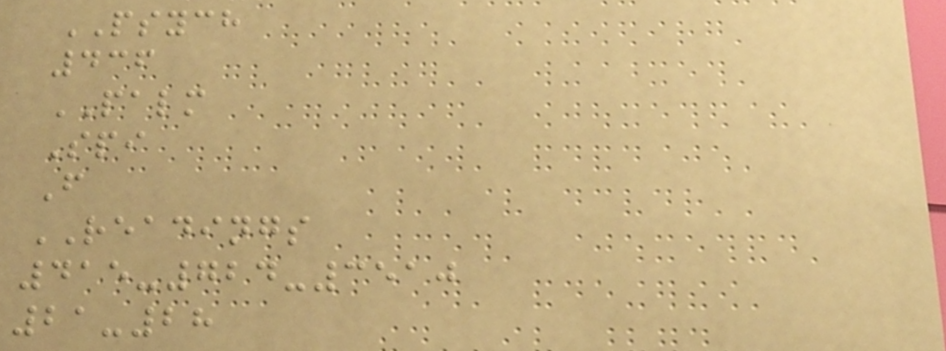PSYCH
436
PALM
Spi
F
READINGS
415-724-3510
21-28
